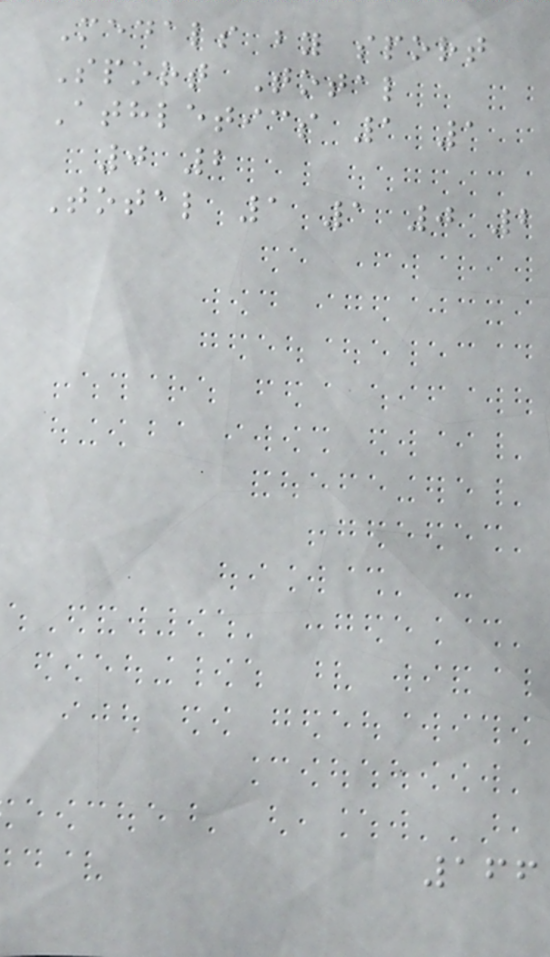Medals by sport
Sport Total
Athletics 1 1
0 2
Total 1 1 0 2
166
